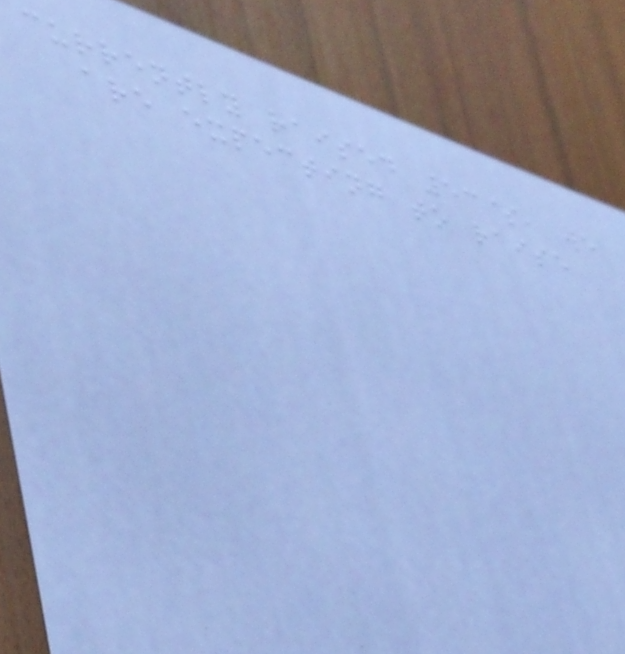currently raised 53$, we
are expecting to raise
